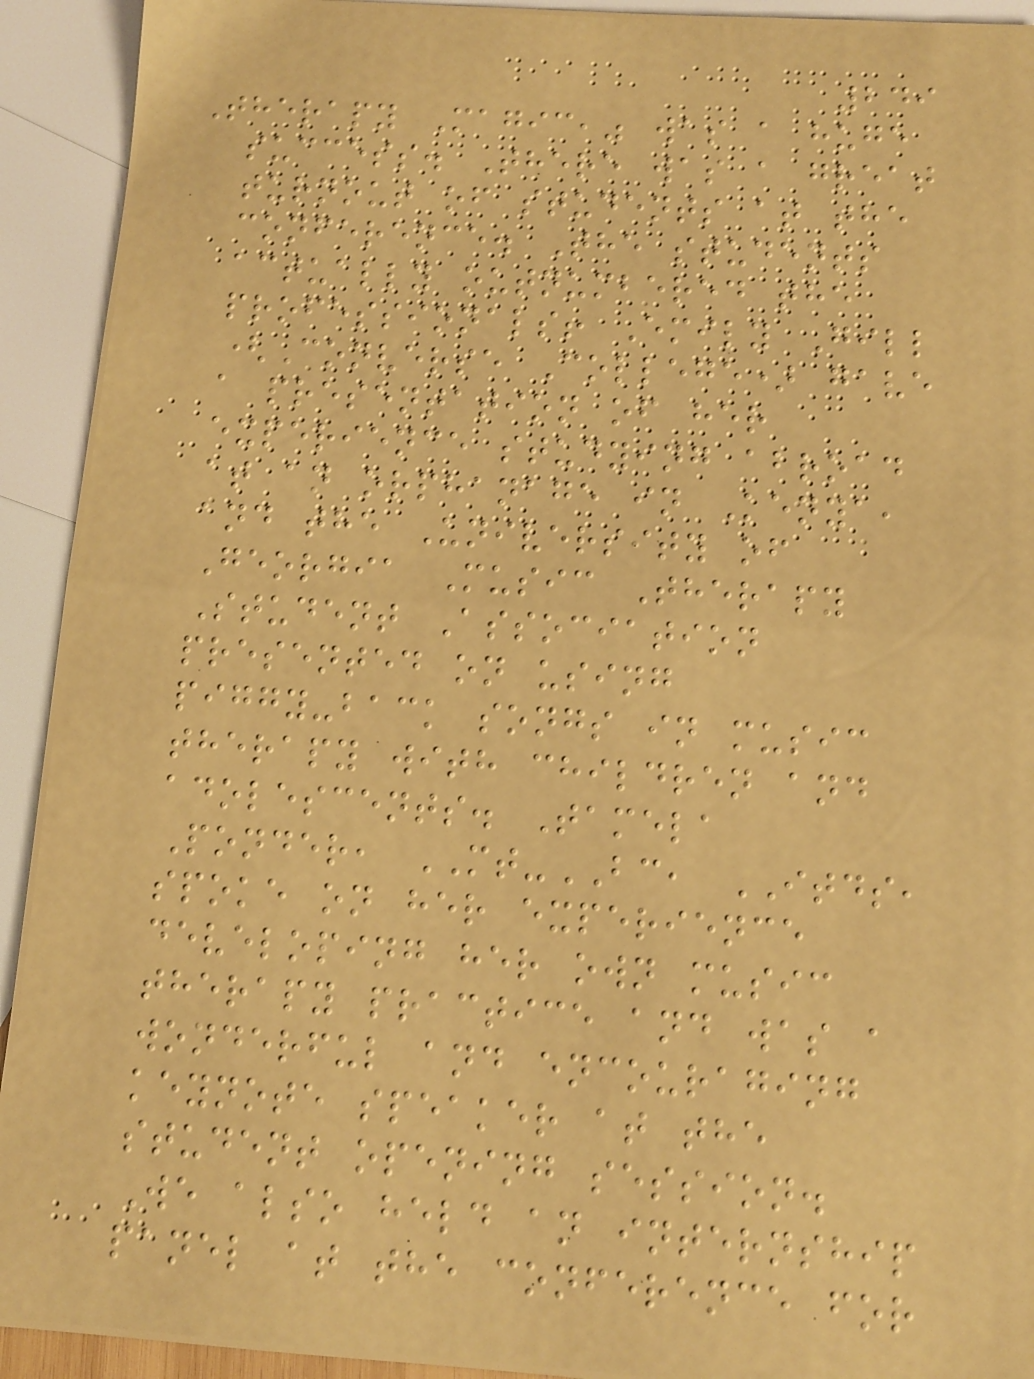249
Therapy Magic," was a huge
success. There was a great
turnout of students at the
conference. The students
actually outnumbered the
professionals! Emily Gill
(Converse College) gave
a presentation of her
experience studying abroad
at an orphanage in Kenya,
and the University of
Georgia Music Therapy
Student Association
presented on using
piggy-back songs in music
therapy with children and
adolescents. Tamela
Ponder, MT-BC, ITDS,
spoke on her experience
developing her own music
therapy practice and was a
wonderful and encouraging
keynote speaker at the
student opening session.
We also held an internship
panel at the conference for
